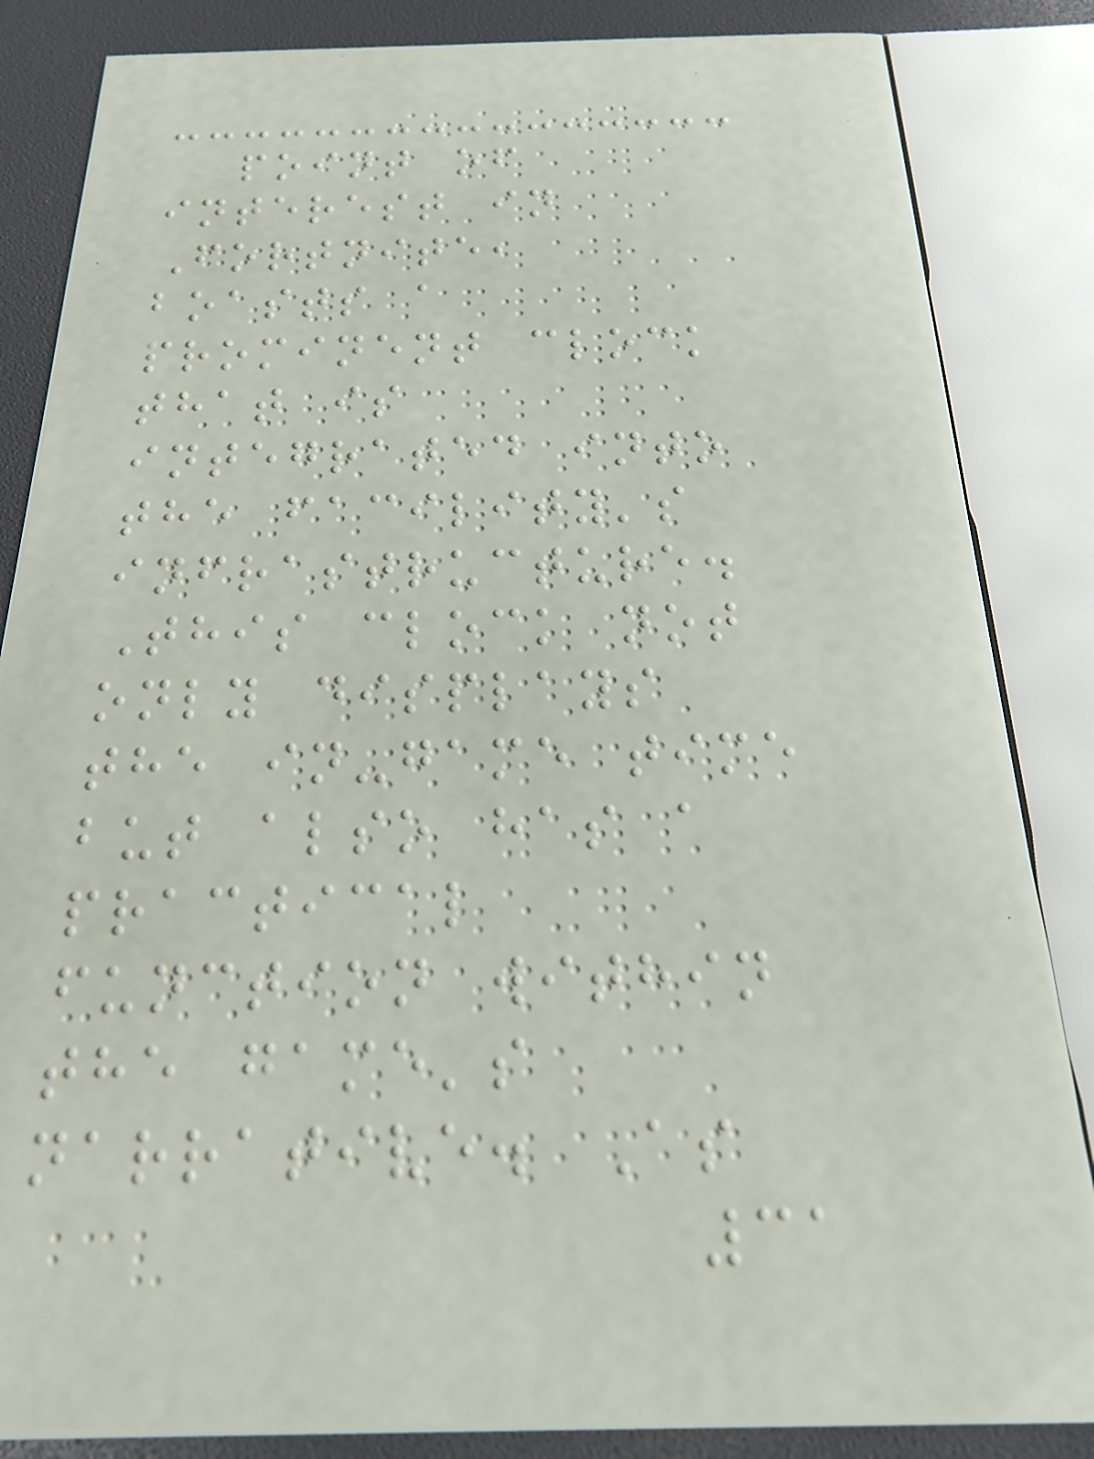point of
interest in
Fortnite,
boasts a
prominent clock
that is
integrated into
the facility's
infrastructure.
This clock not
only displays
the in-game time
but also has a
practical
function within
the game's
narrative. As
31
